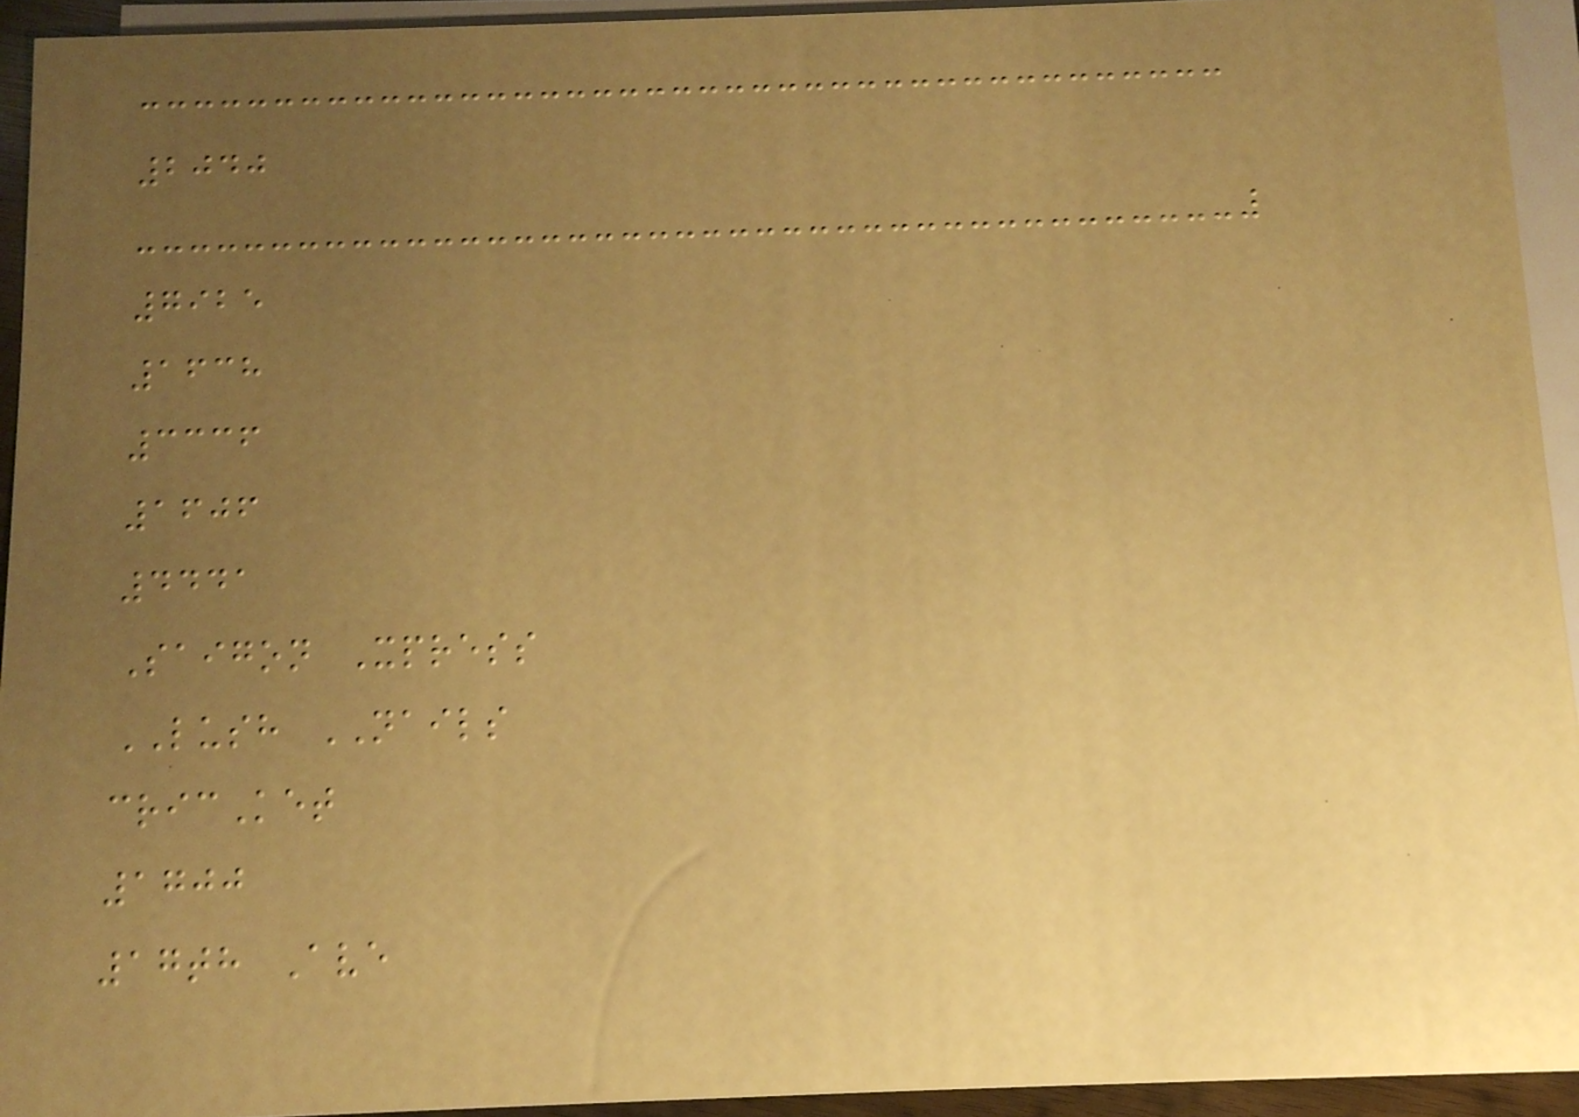2040
7925
1638
3336
1606
4441
Saigon Xpress
LUSH NAILS
cricKet
1700
17th Ave
